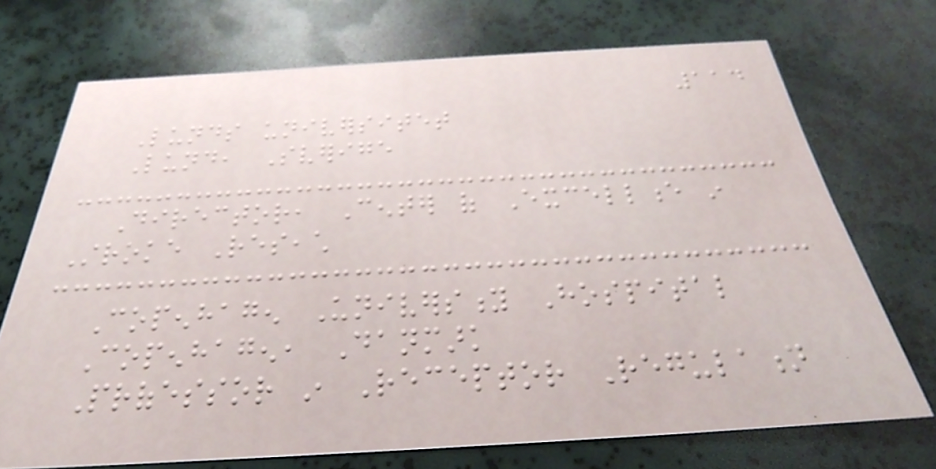114
Lunds universitet
Lund, Sverige
Director, Center of Excellence in
Stroke Reseach
Copenhagen University Hospital
Copenhagen, Danmark
Professor in Receptor Regulation
